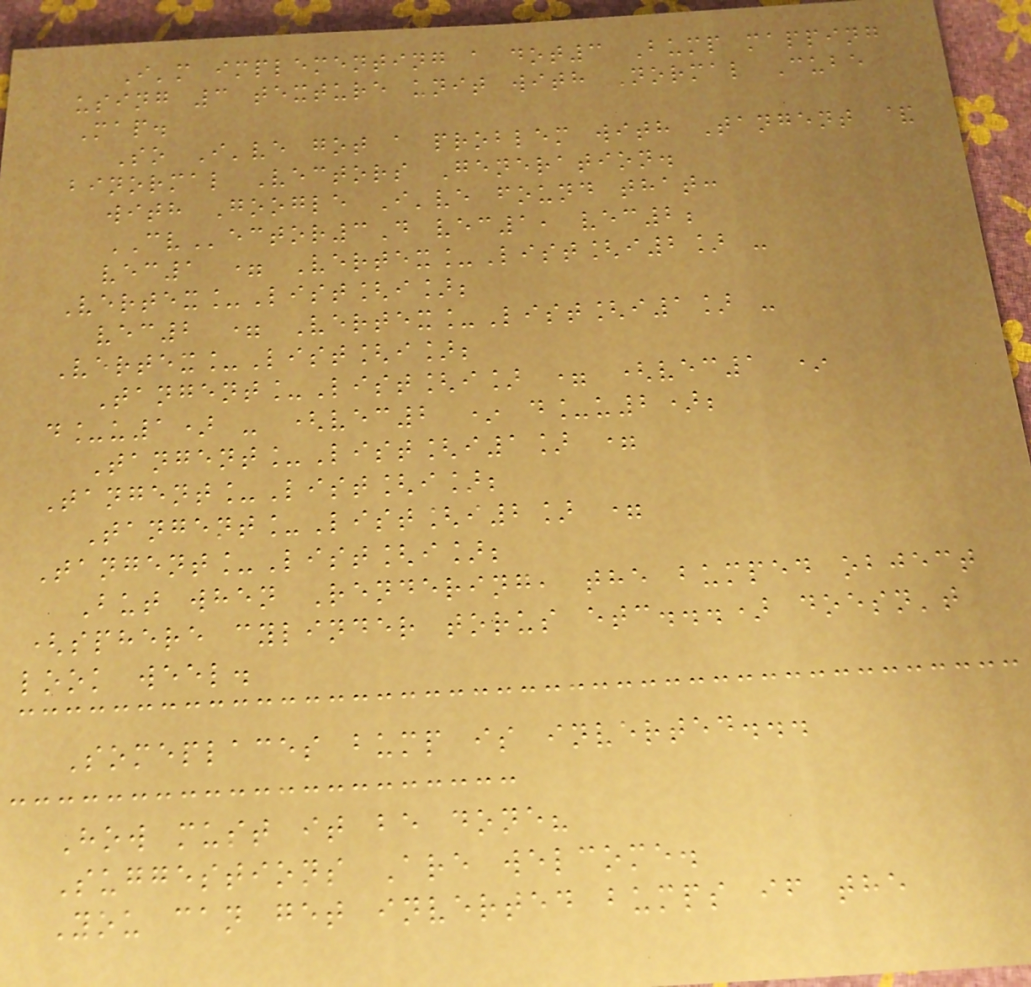I'm implementing a dot3 Bump mapping
using 3 texture unit with Normal Cube
Map.
So I've got a problem with Tangent &
binormal Vectors Generation.
with Google I've found that:
CVector3D vec1, vec2;
vec1 = Vertex_List[i2] -
Vertex_List[i];
vec2 = Vertex_List[i1] -
Vertex_List[i];
Tangent_List[i] = (vec1 *
d_u1) - (vec2 * d_u2);
Tangent_List[i1] =
Tangent_List[i];
Tangent_List[i2] =
Tangent_List[i];
But when Rendering, the bumped object
(sphere cylinder torus etc...) doesn't
look weel.
Someplaces bump is inverted...
How must it be done?
Suggestions Are welcome.
You can get inverted bumps if the
